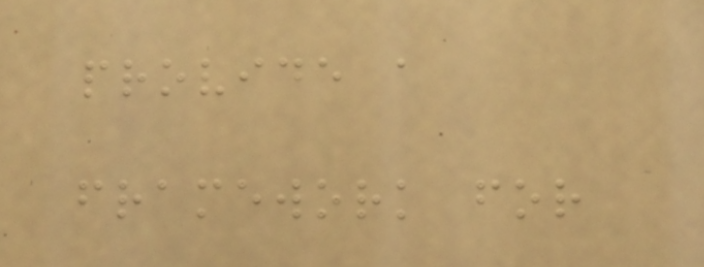provide a
framework for
